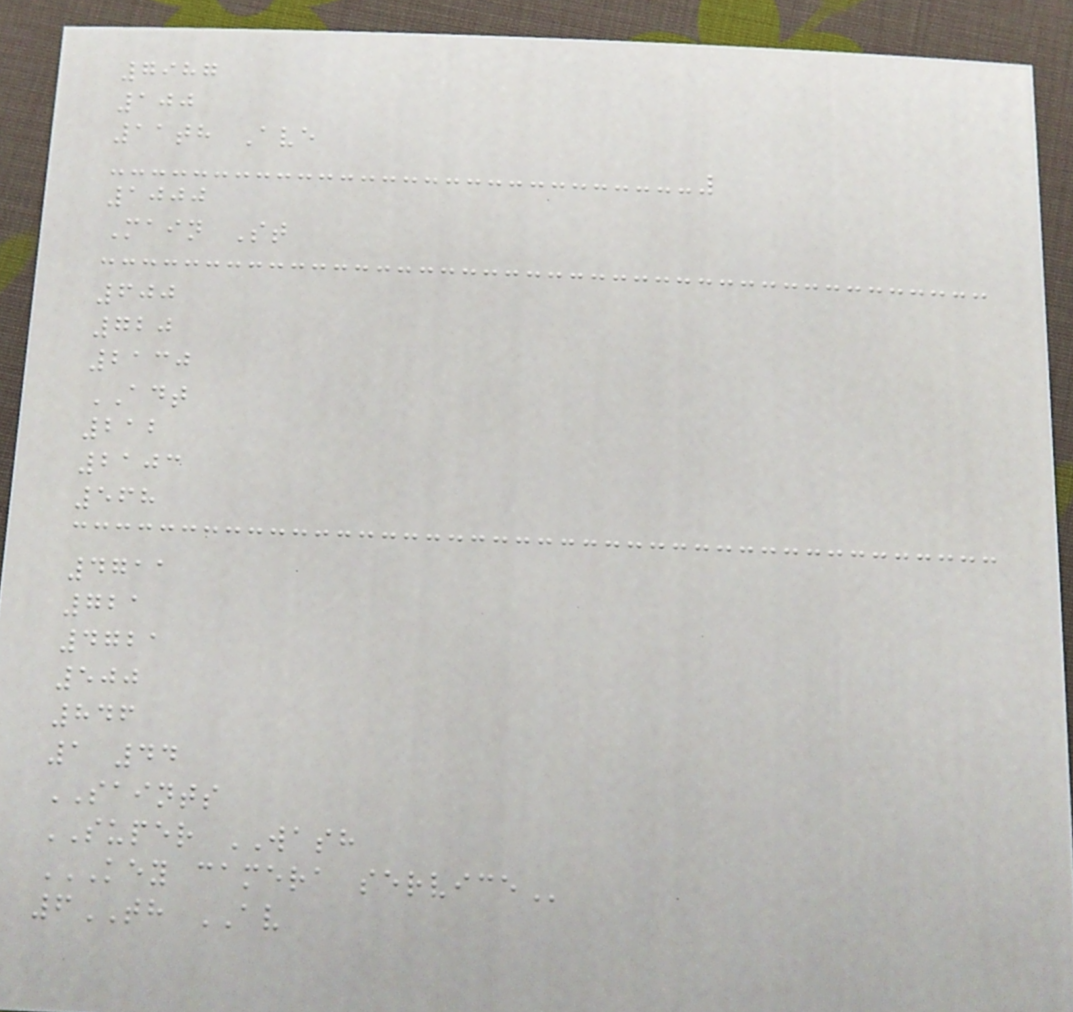7987
100
11th Ave
1000
Main St
600
720
2130
ADT
212
2103
568
4711
721
4721
500
846
1 44
SAINTS
SUPER WASH
KEY CAMERA SERVICE
6TH AV
